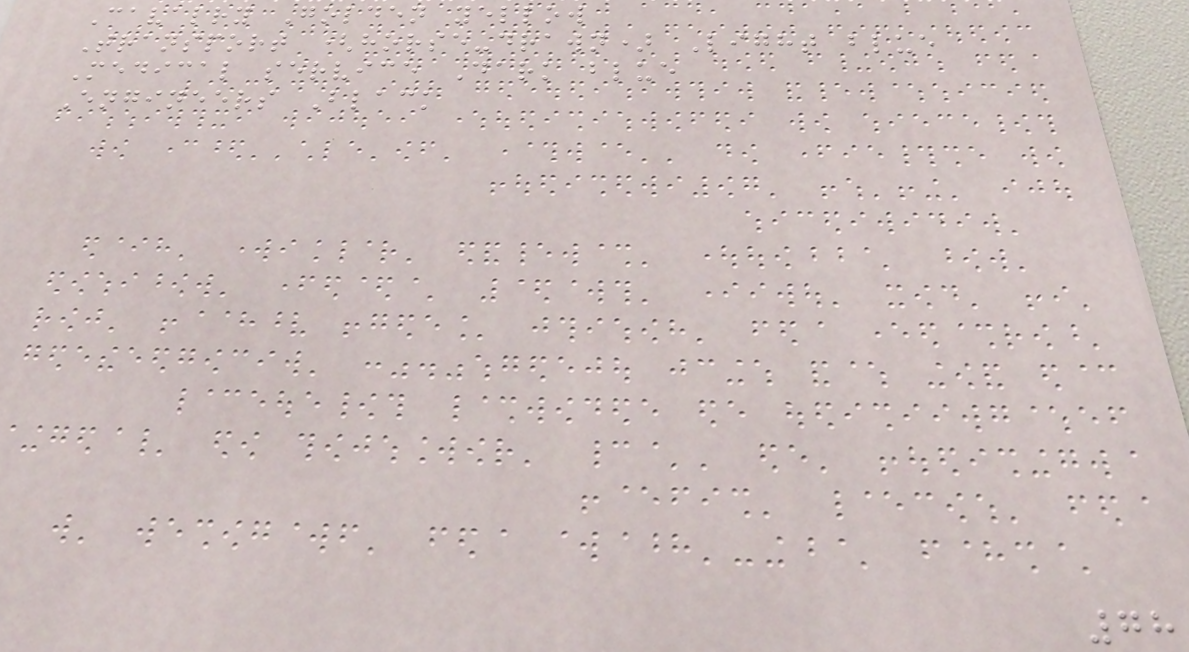Cavalry Golden yellow
Transport (horse-drawn) Light blue
Medical service Dark blue
Engineers Black
78
